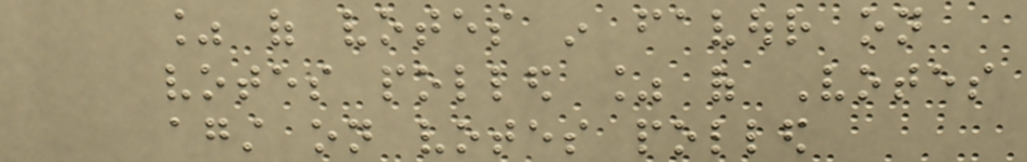% of votes in favour on
votes polled % of Votes
against on votes polled
